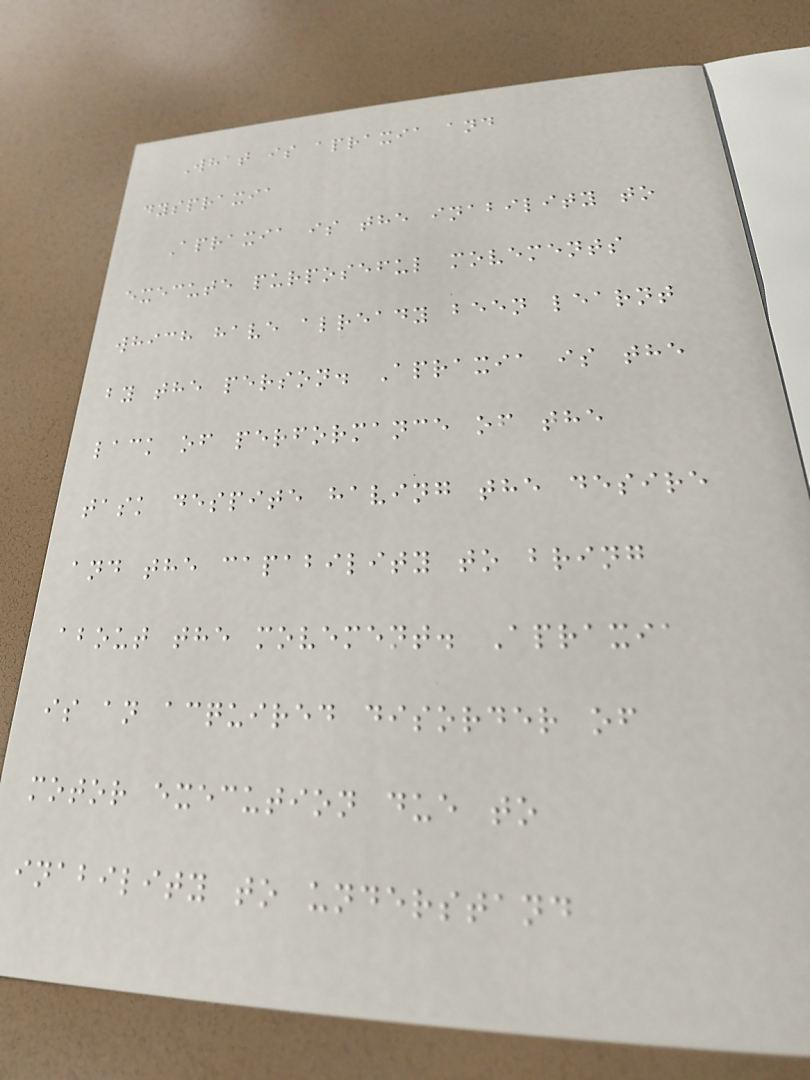What is apraxia and
dyspraxia
Apraxia is the inability to
execute purposeful movements
which have already been learnt
by the person. Apraxia is the
lack of performance of the
task despite having the desire
and the capability to bring
about the movement. Apraxia
is an acquired disorder of
motor execution due to
inability to understand
